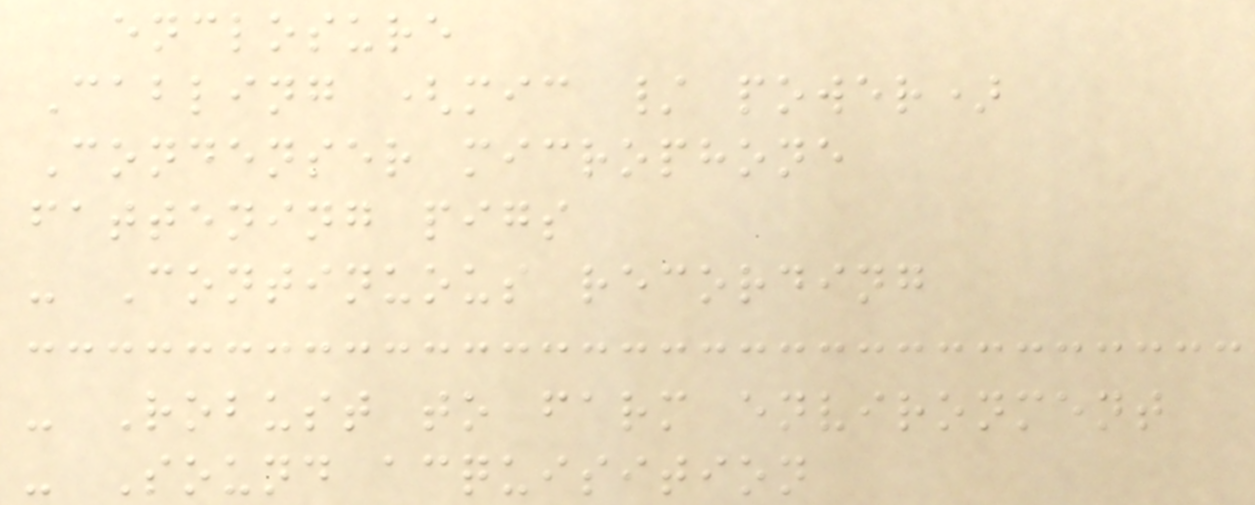enclosure
Cabling (mic / power)
Condenser microphone
fattening pigs
- Continuous recording
- Robust to farm environment
- Sound acquisition
